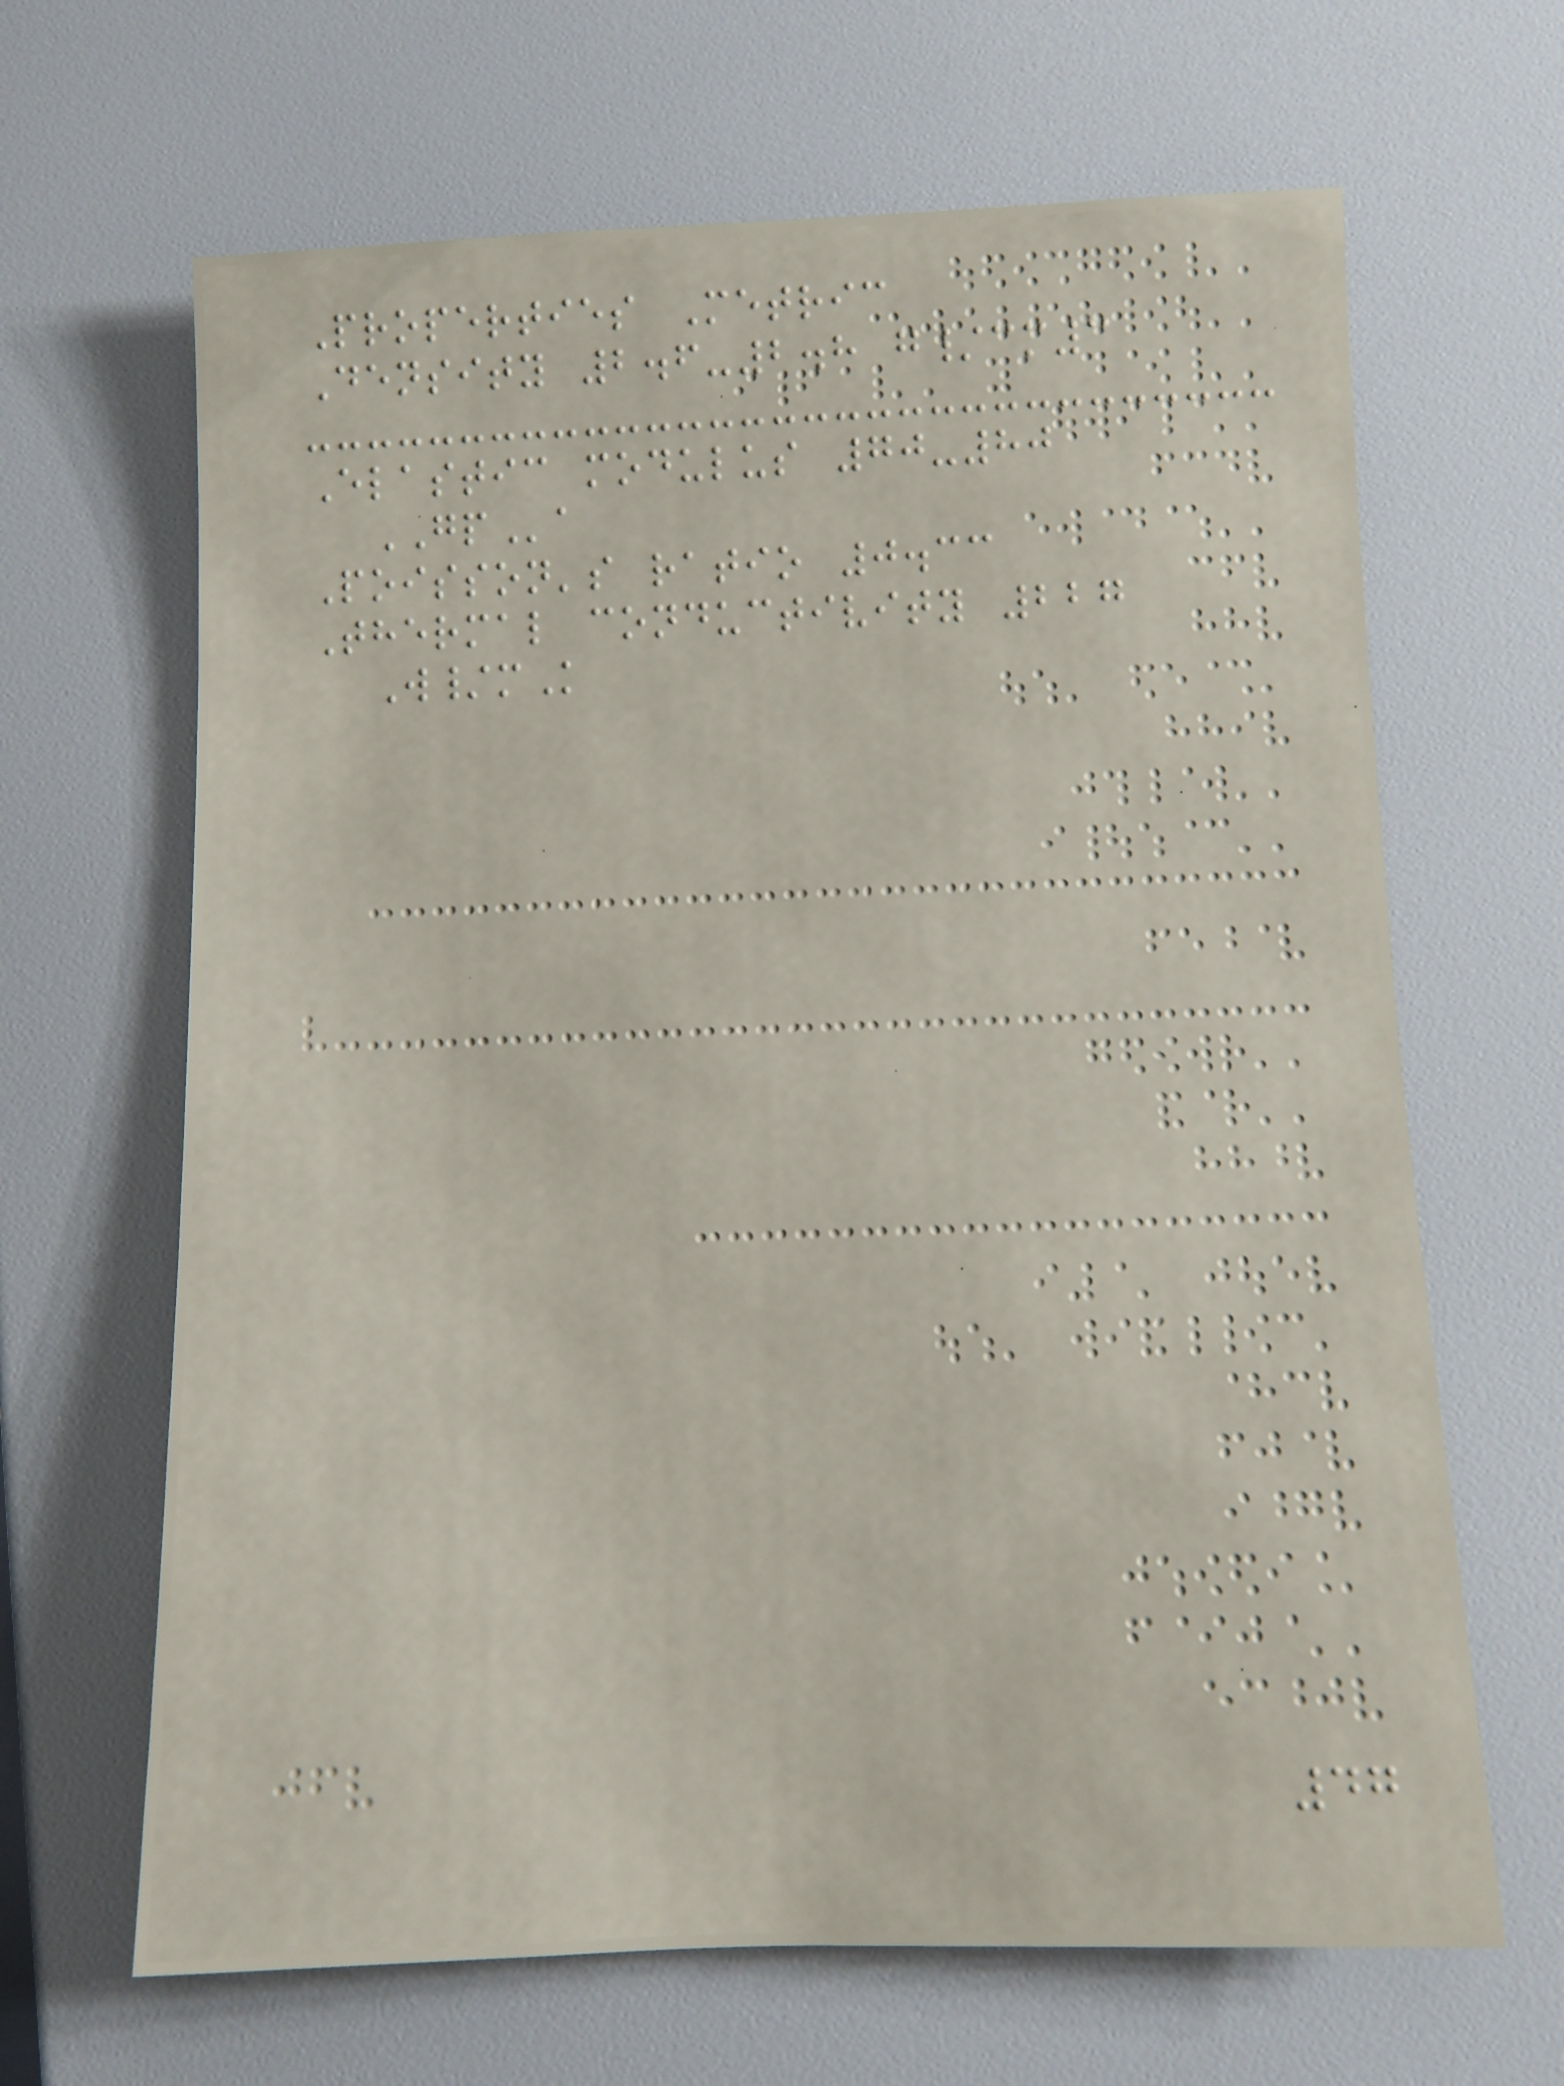Properties Metric
Density 2.6-2.8 g/cm3
Elastic modulus 70-80
GPa
Poisson's ratio 0.33
Thermal conductivity 227
W/mK
47
